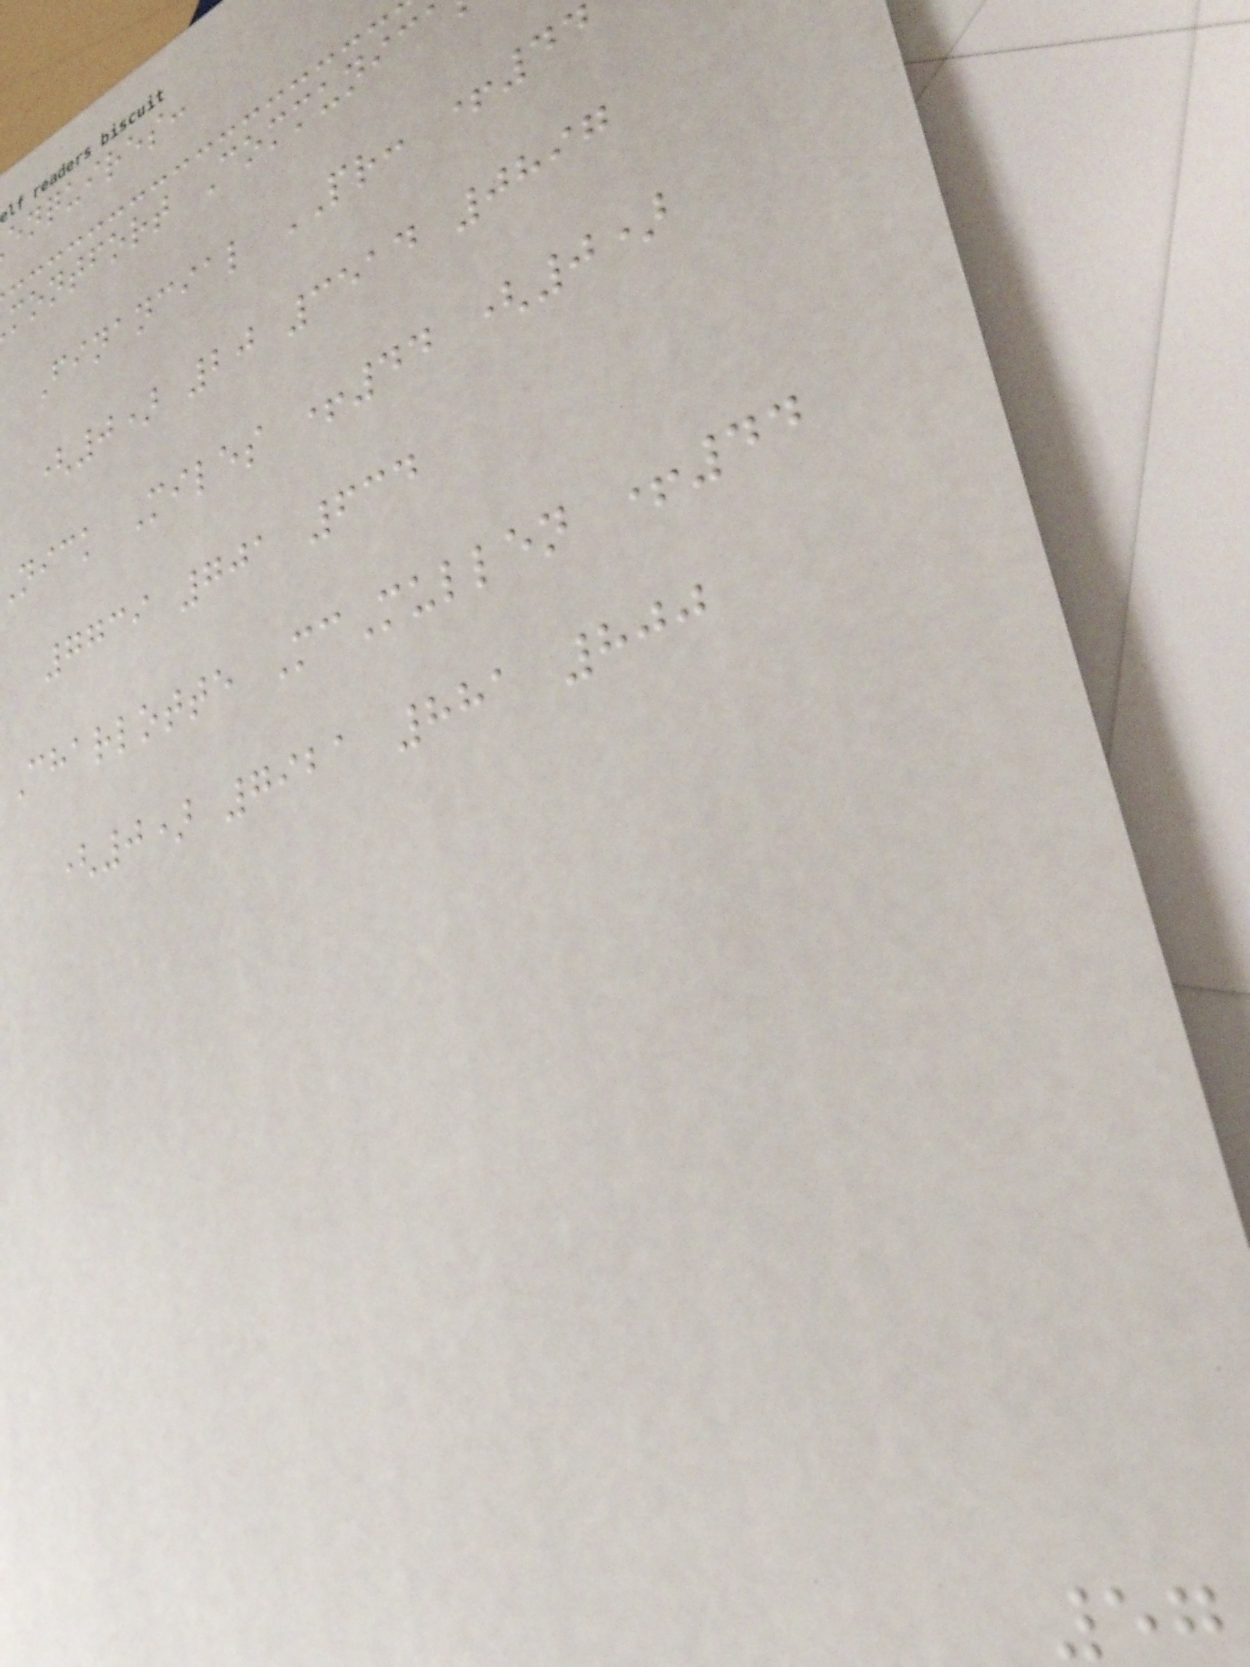enquires:
montfort Communic
Financial PR: +44
(0) 20 3514 0897
nick Miles +44 (0)
7739 701 634
Charlotte McMullen +44
(0) 7921 881 800
57
